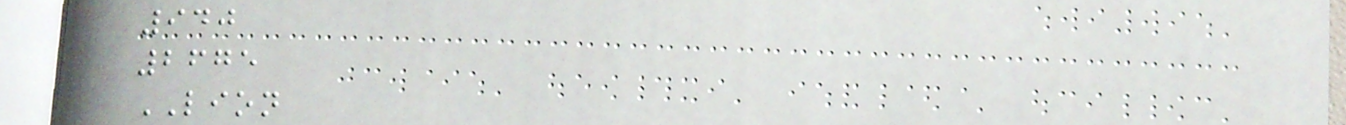940
2675
LION
